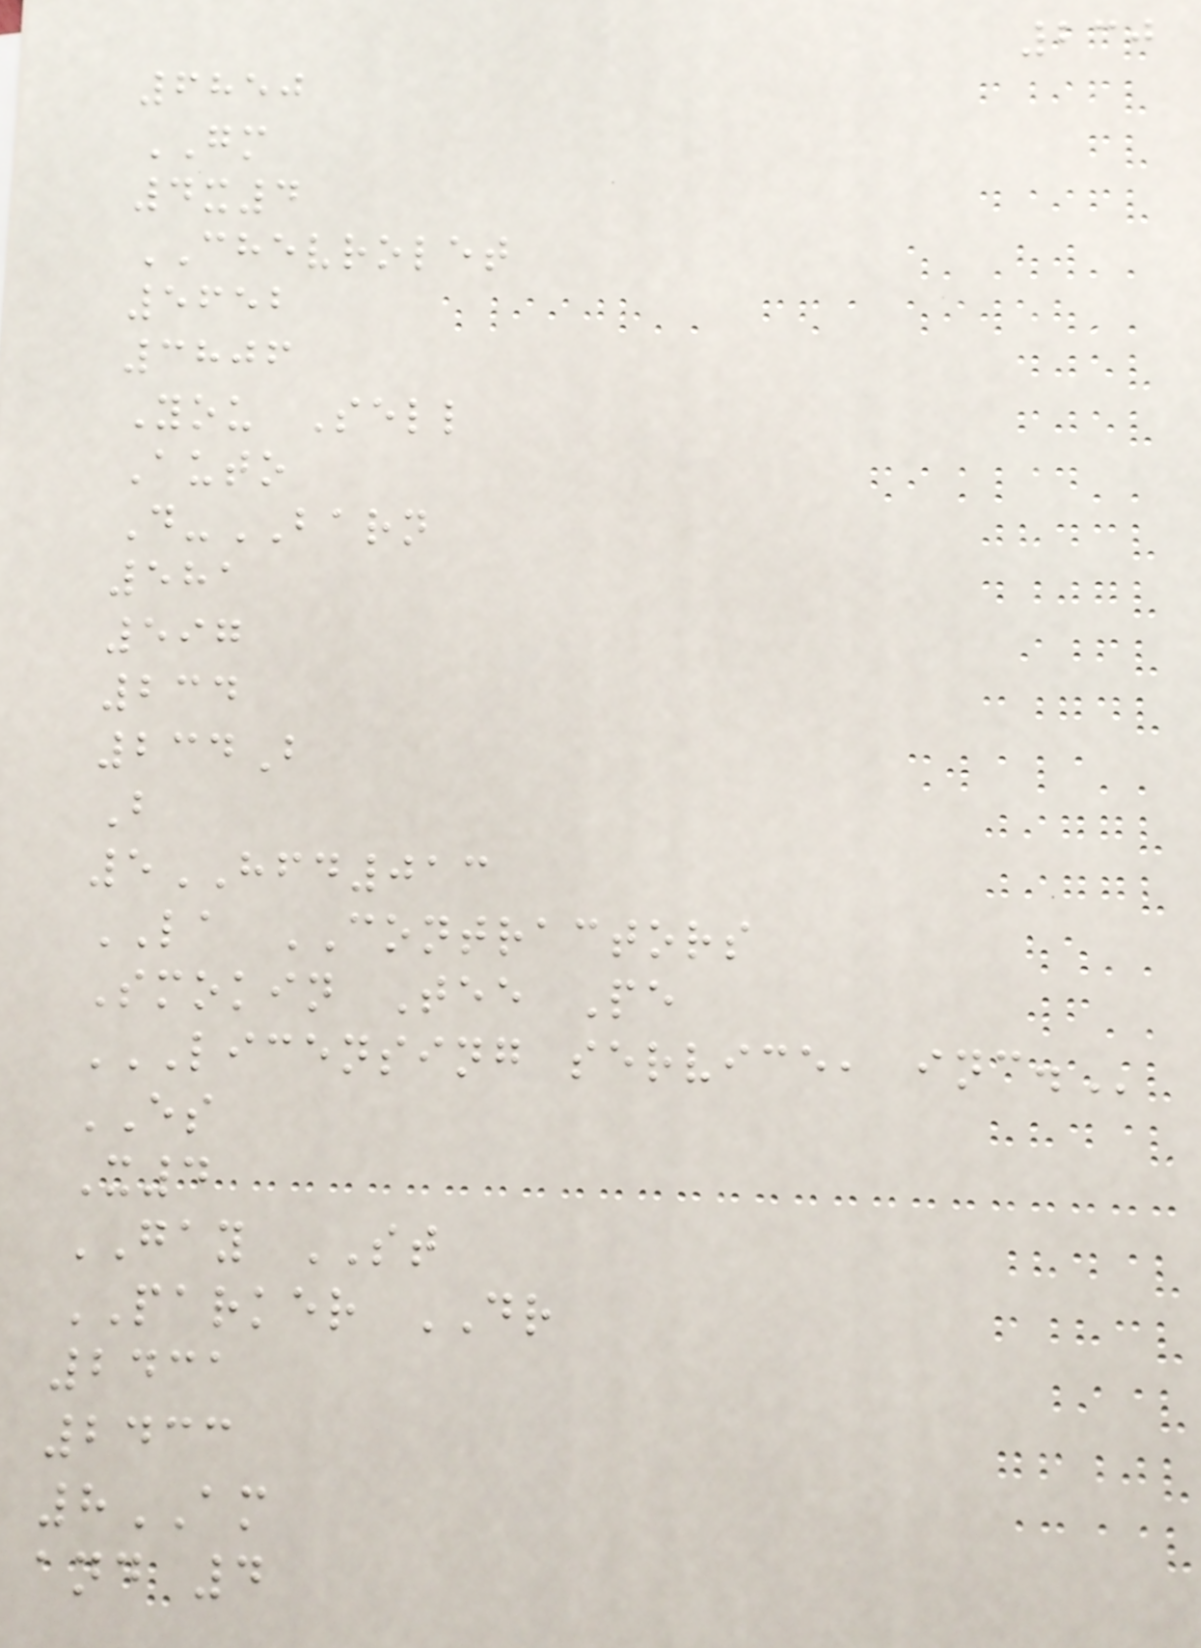230
6850
GM
4x4
CHEVROLET
5652
3806
You Sell
Auto
D-BARN
581
597
234
234B
B
5HFD013
LA CONTRACTORS
Smokin Tee Pe
LICENSING SERVICE, INC.
ES
X4
GAY ST
PARKER DR
2431
2433
8AM
and 4
